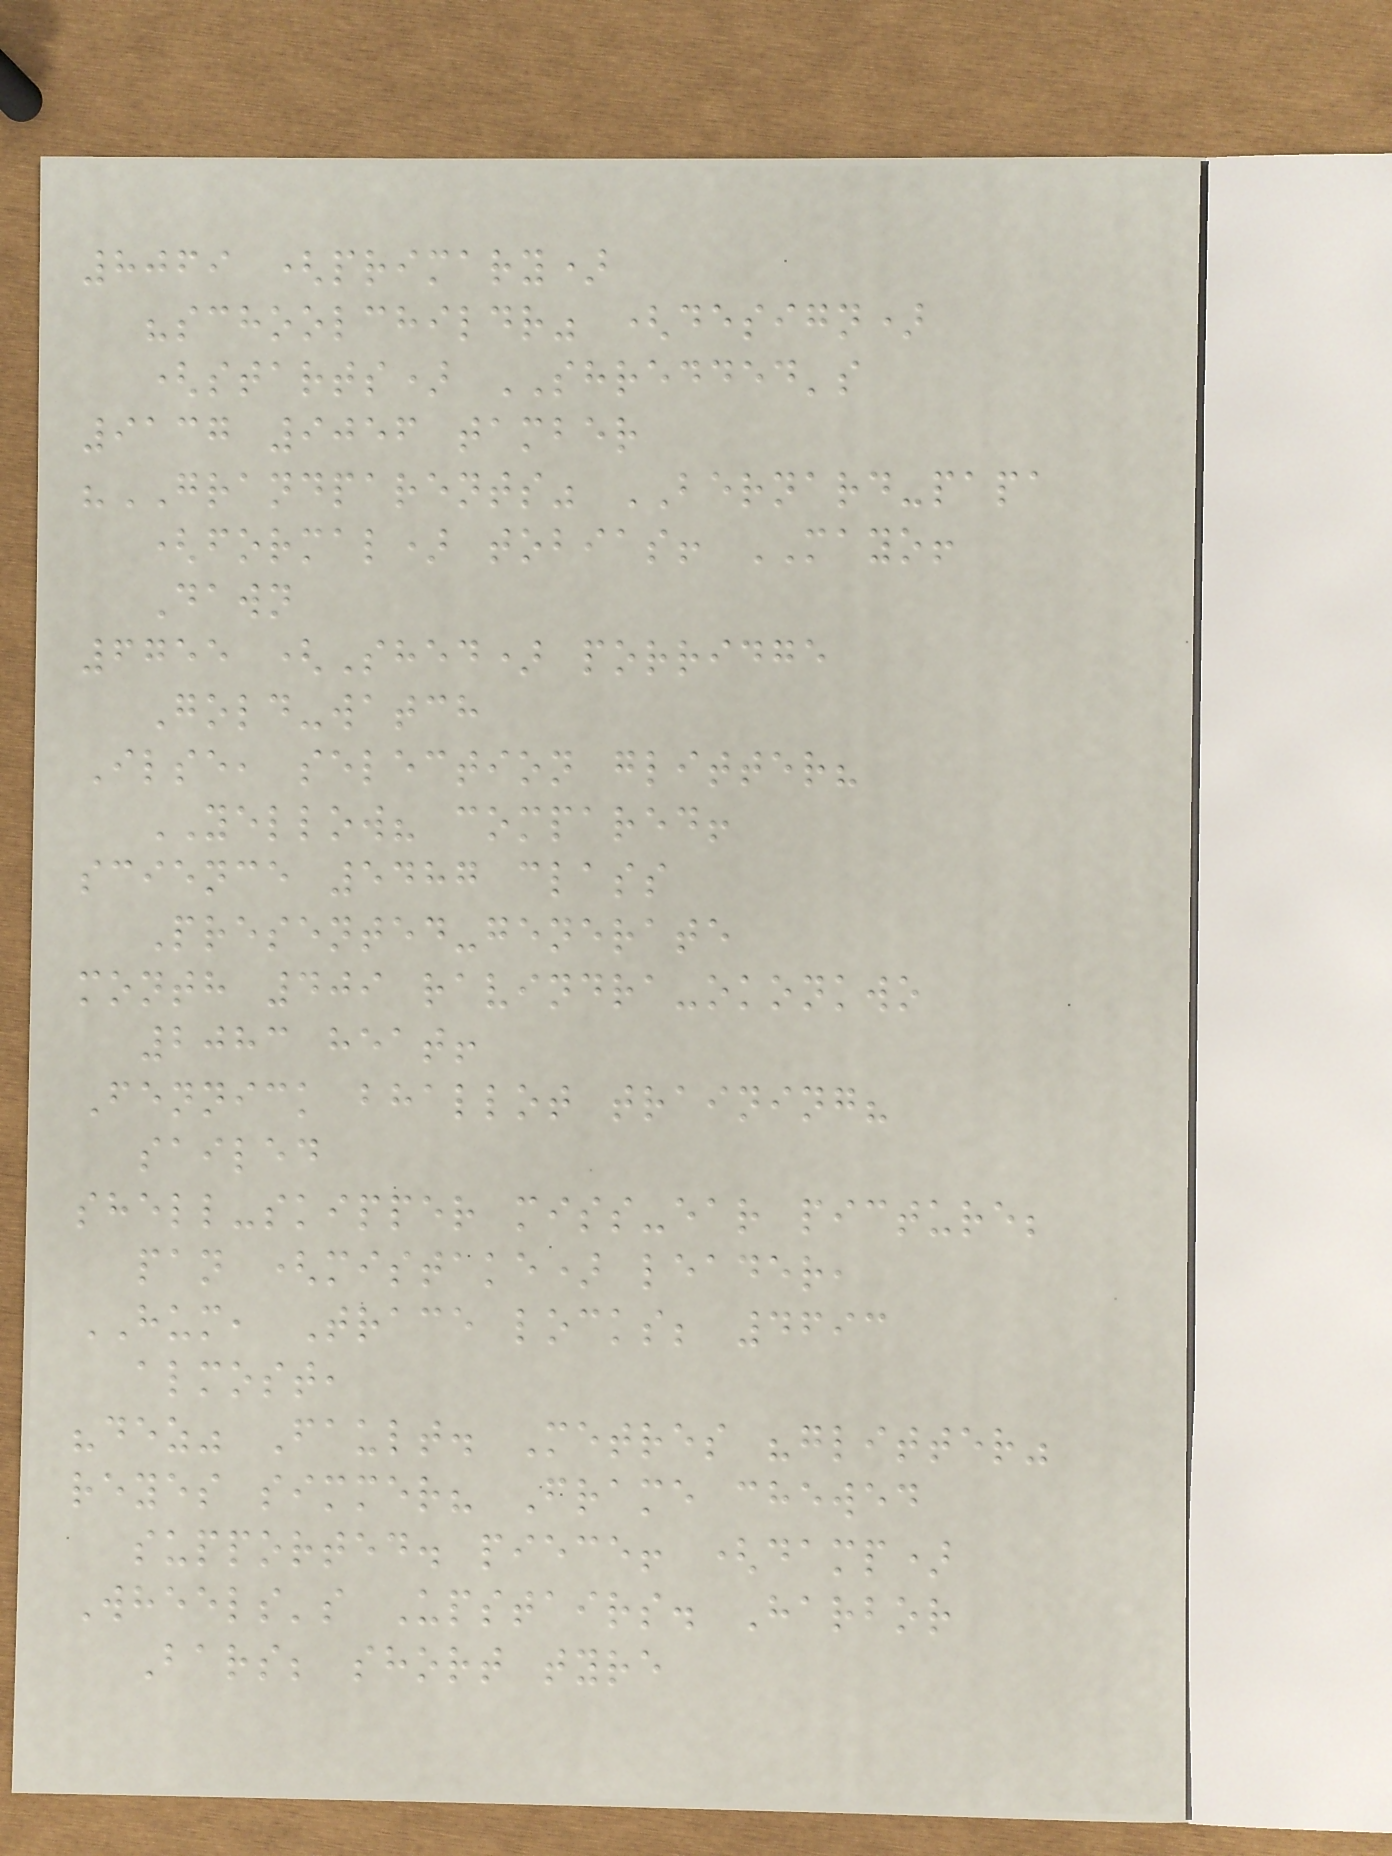8069 (primary)
"schoolchildr" (design)
(starts) SHREDDED's
9137 9056 tamber
"GRANDPARENTS" BERNARD-papa
(formal) tobias! MAYO!
Dawn
6755 (Shed) porridge
Gold-watch
Ilse, selection glitter?
YELLOW? compared!
science 5487 class
Presented-generate
month 409 ravindra-okonkwo
2083 heat!
Fennick bhallot training?
sailed
shell-skipper miss-ear picture;
pan (mistake) leader,
HUM, Trace locks; 4693
almost,
"dez" Fault. Metres "glitter"
reyes simmer? Frame chewed
supported. piece! (damp)
Wheels's Upstairs. Harbor
Bars; short tyre
